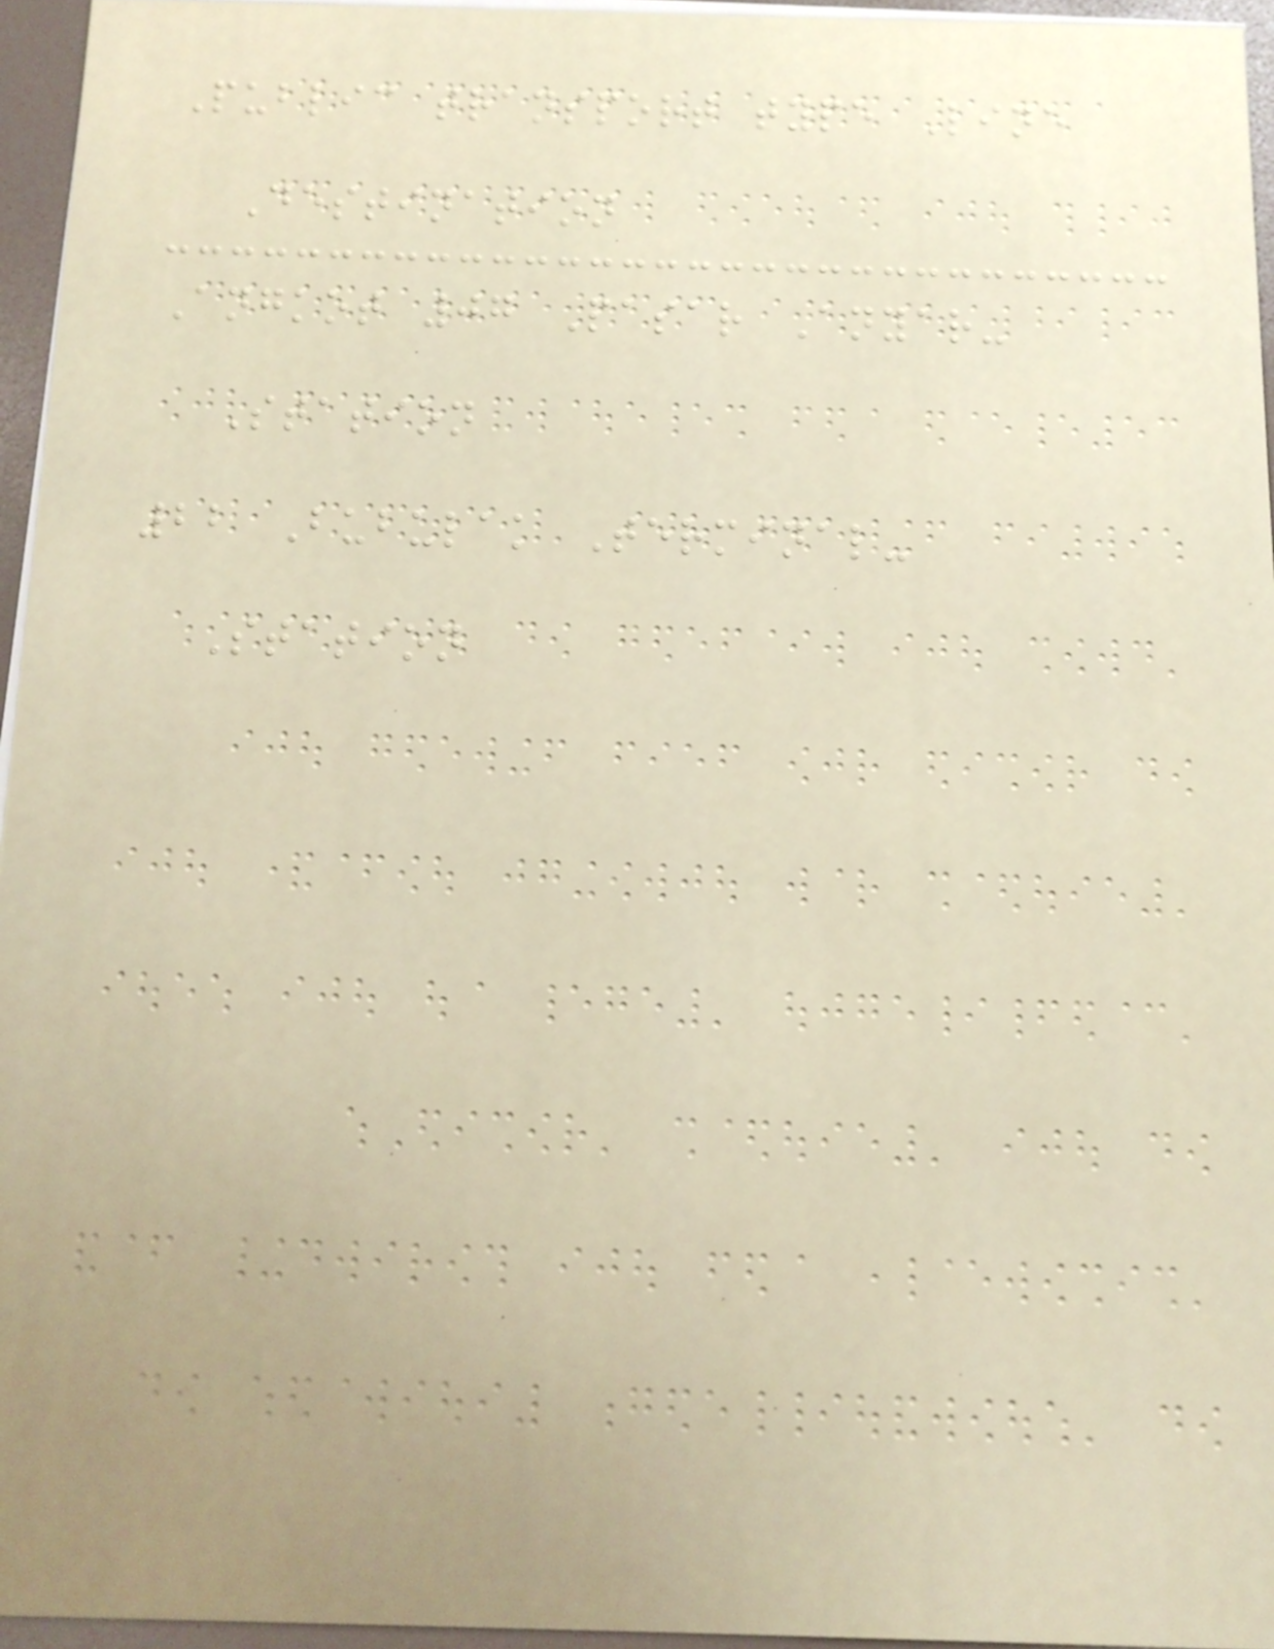Public transport type Line
Destination
Angkot 07 Pasar Anyar-
Station
22 Bubulak Terminal-
Station
